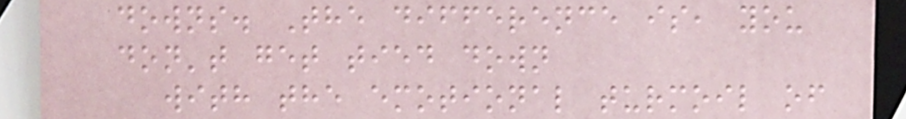downs. The difference is, you
don't get tied down
with the emotional turmoil of
